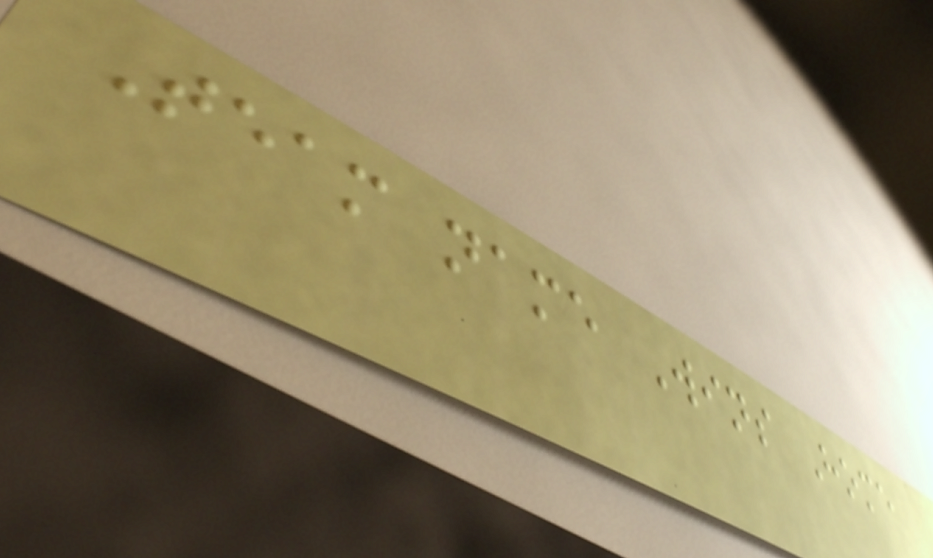Team name Wins Home
